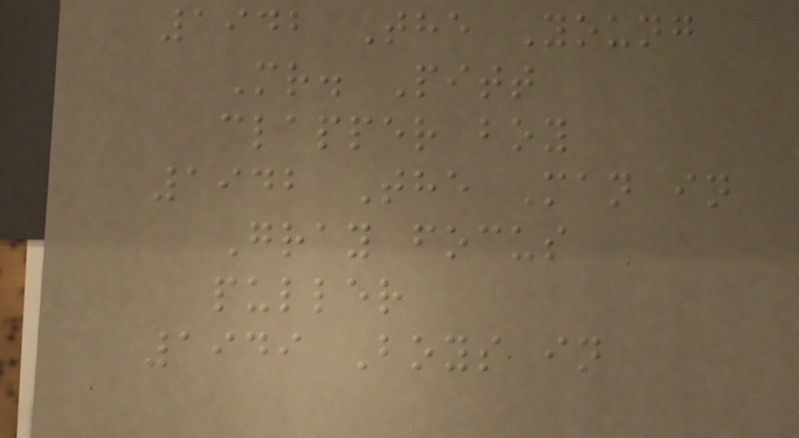1942 The Young
Mr. Pitt
clapper boy
1942 The Man in
Gray focus
puller
1949 Boys in
